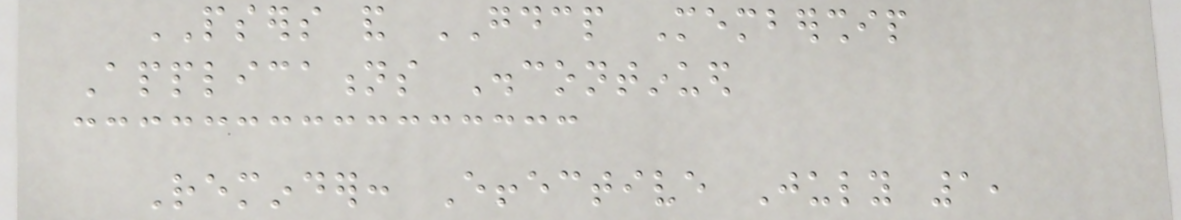PSERS and GDCP Membership
Applications Discontinued
Reminder: Effective July 1,
